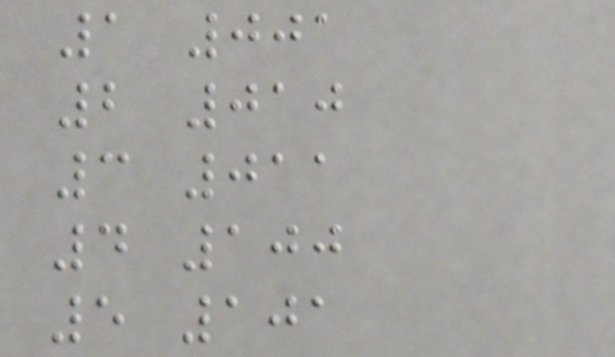1 001
2 010
3 011
4 100
5 101
